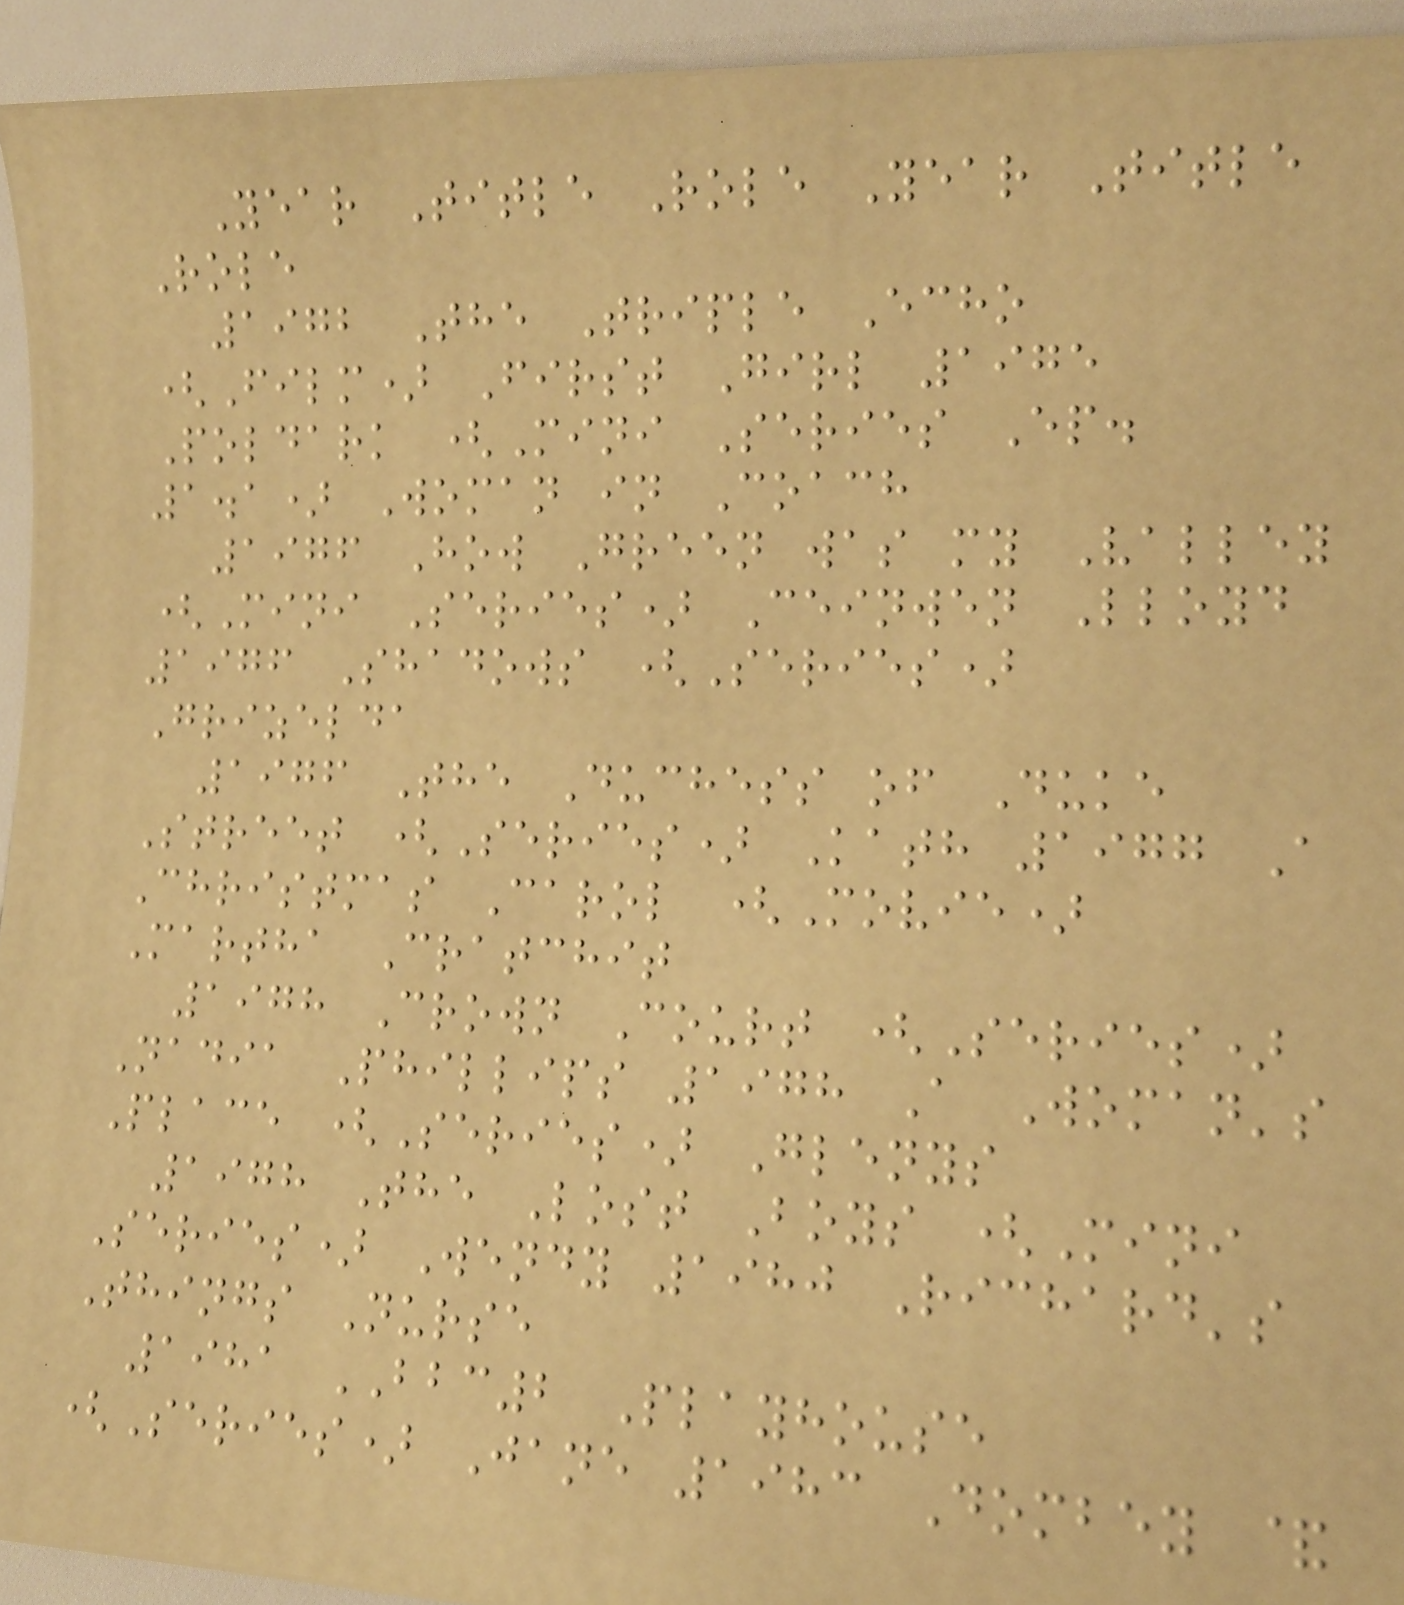Year Title Role Year Title
Role
1972 The Triple Echo
(Film) First Girl 1975
Poldark (Mini Series Ep.
1.1) Woman in Coach
1976 How Green was my Valley
(Mini Series) Ceinwen Lloyd
1976 Shadows (Series)
Grizelda
1976 The Duchess of Duke
Street (Series) Kath 1977 A
Christmas Carol (Movie)
Martha Cratchit
1978 Crown Court (Series)
Nadia Phillips 1978 A Woman's
Place (Series) Glenys
1978 The Lost Boys (Mini
Series) Wendy 1980 Richard's
Things Nurse
1981 BBC2 Playhouse
(Series) Jane 1983 Dombey &
